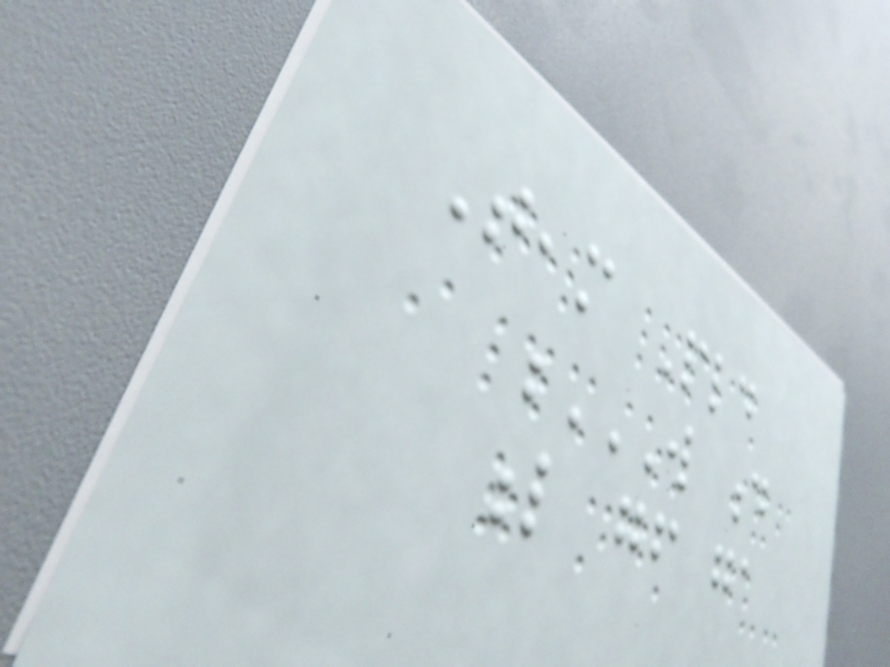Team Pld
W D
L GF GA
